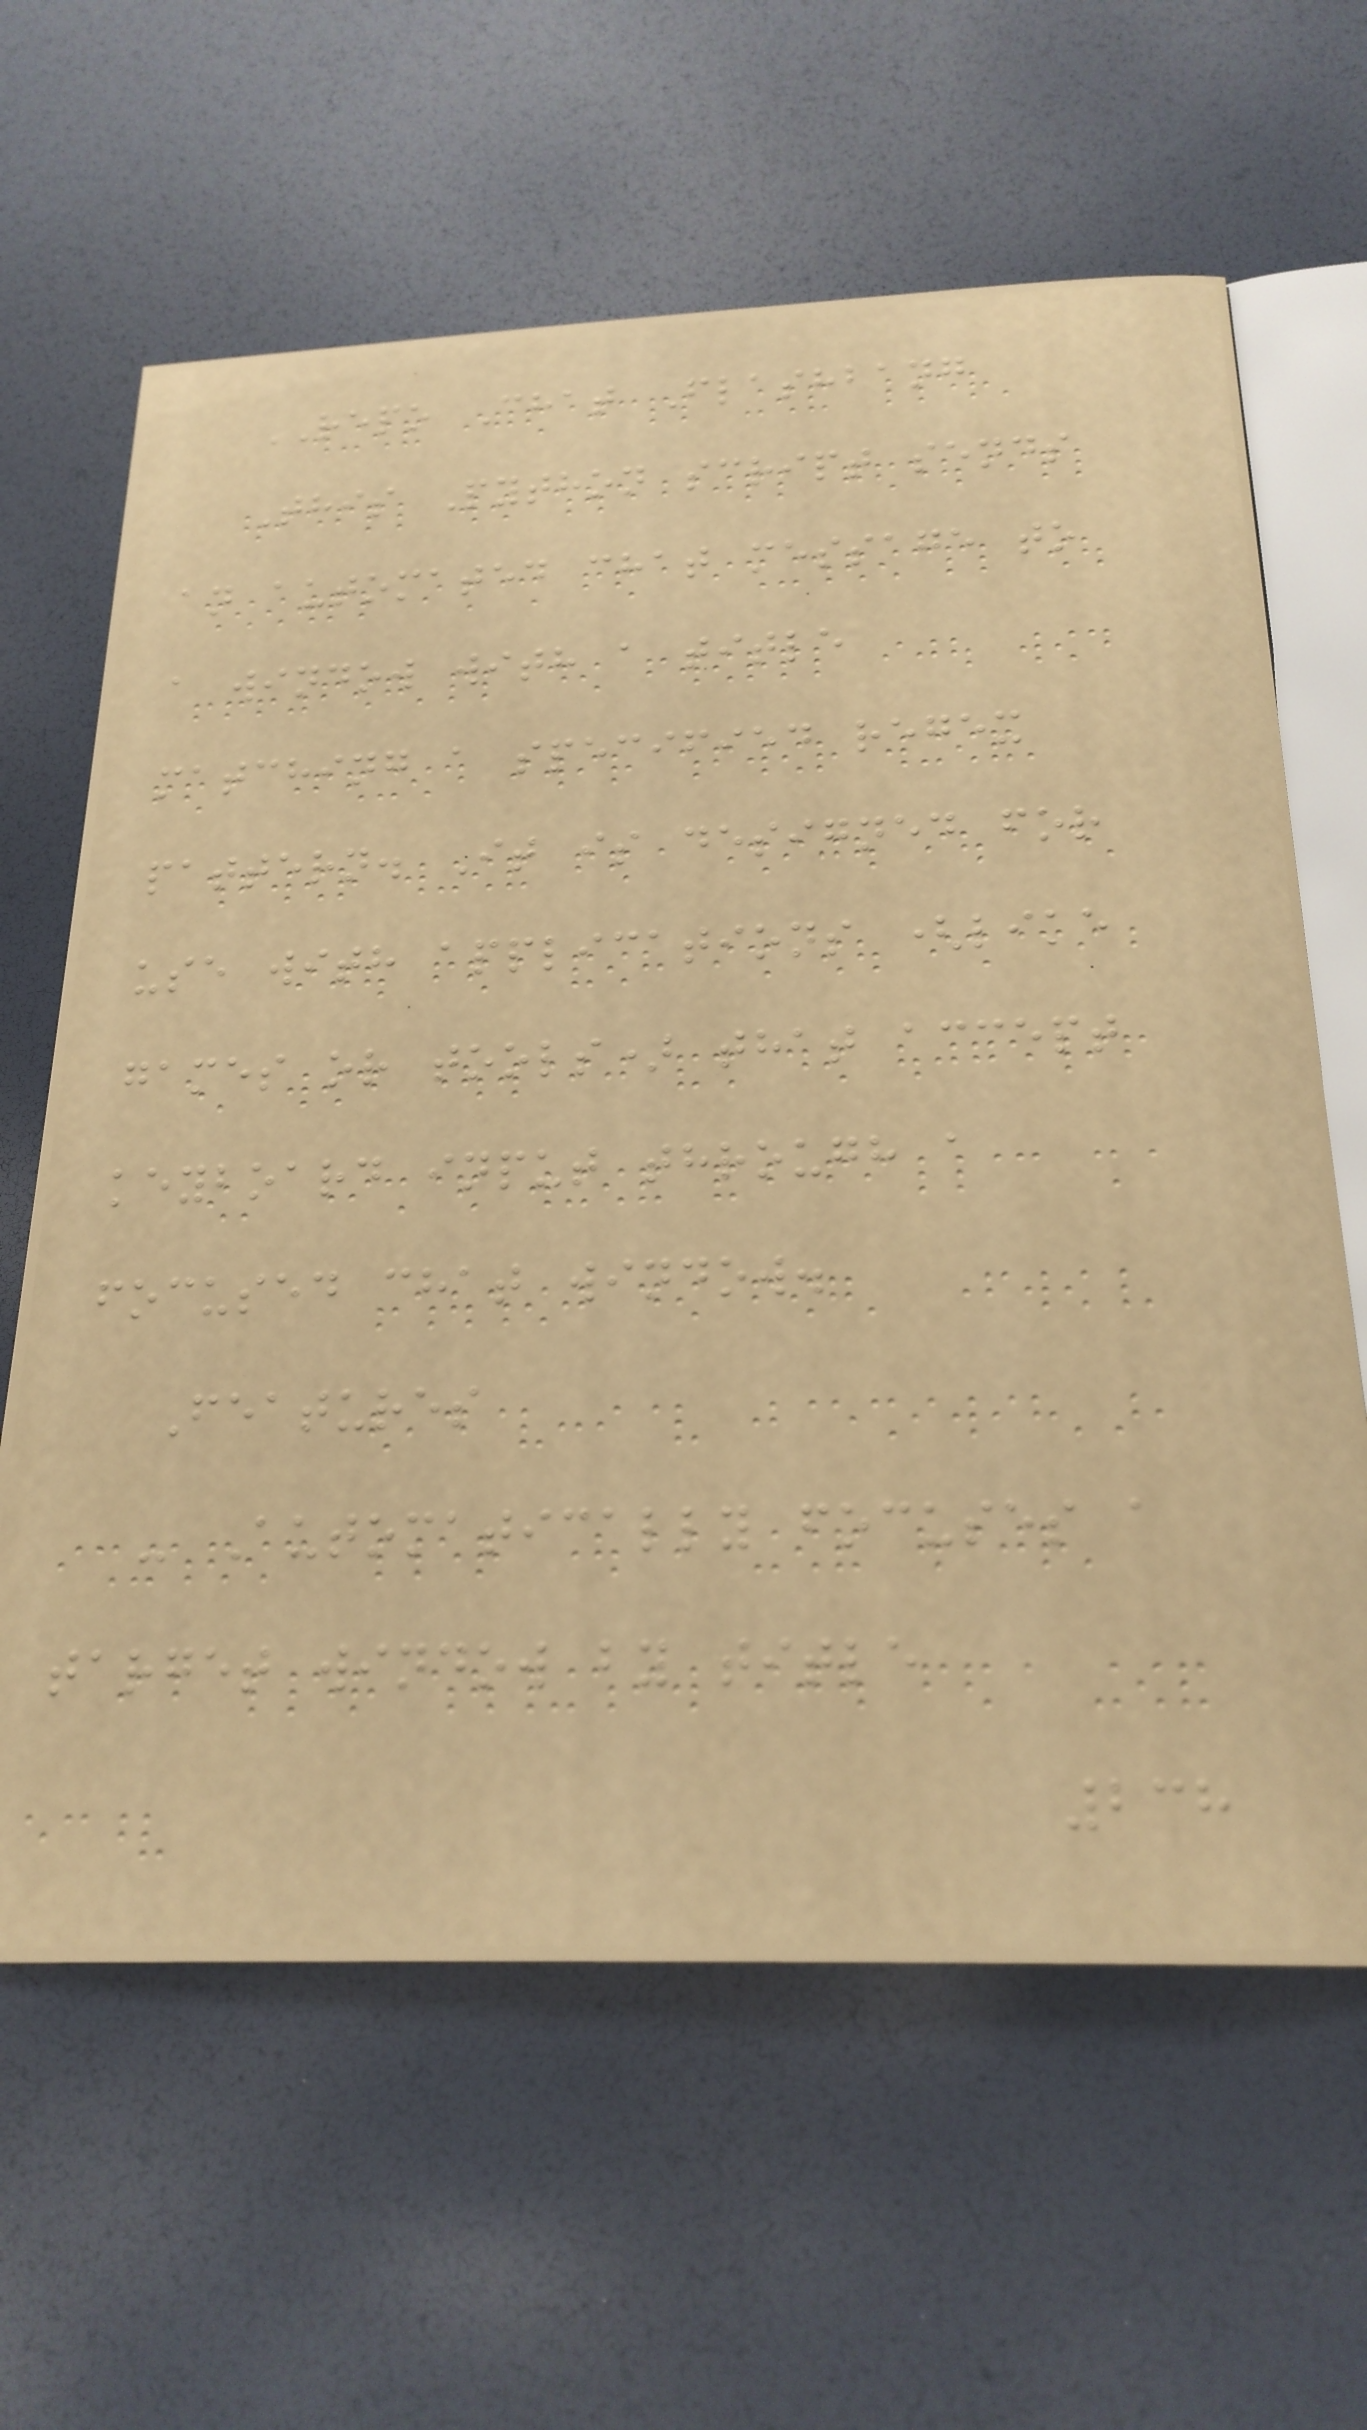REPO Chat Flashbang
This Python script sends
an automated chat message to
a window with a title
matching a specified regex
pattern. It is designed for
use with applications (like
games or tools) that accept
keyboard input through a
focused chat window.
Features
- Automatically focuses a
target window by title
238
